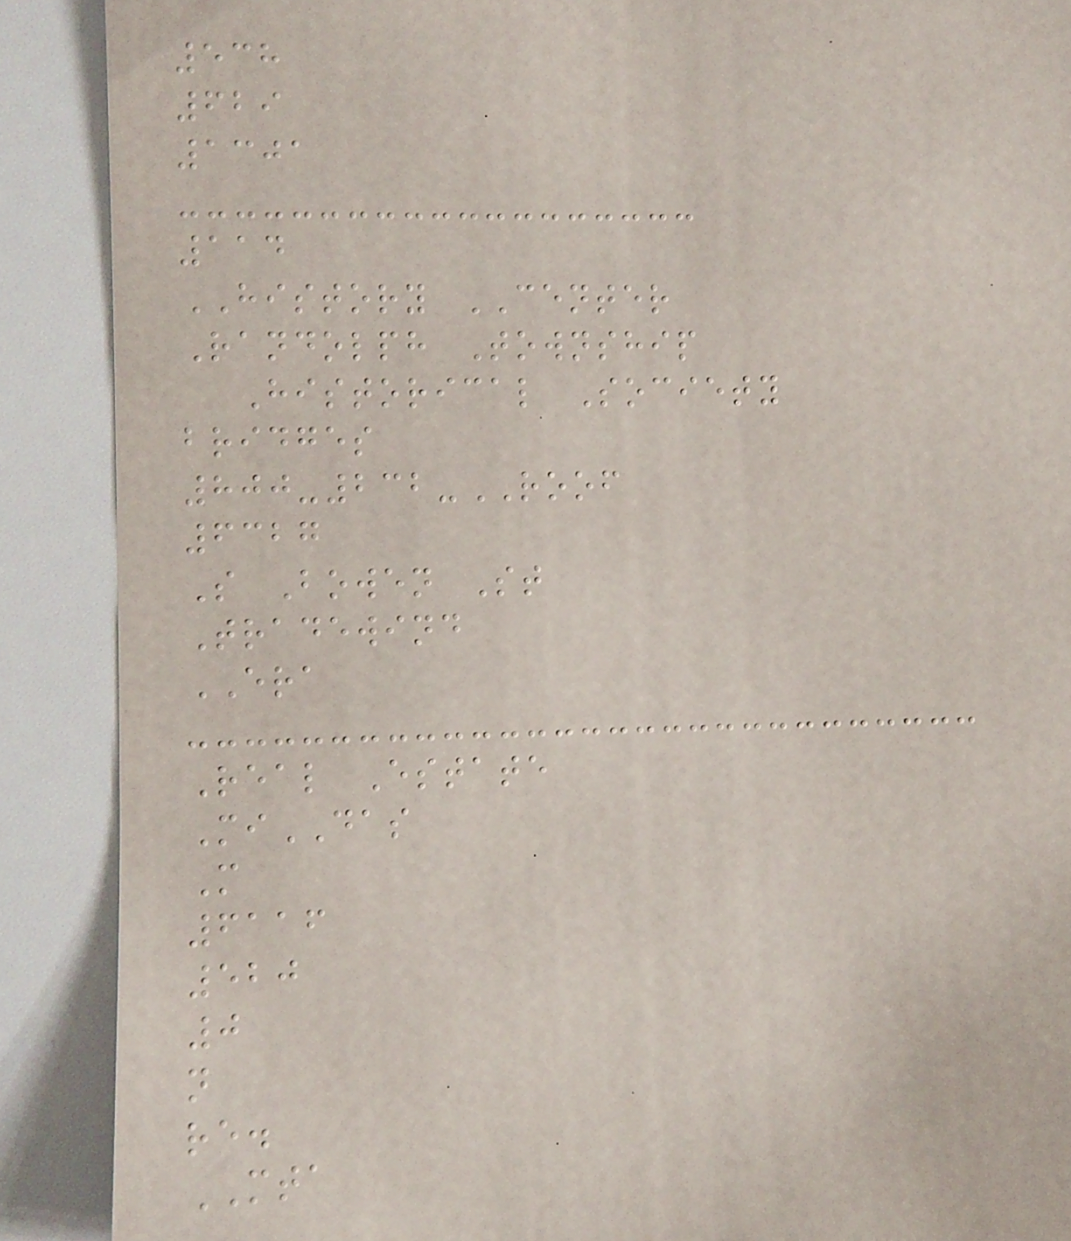538
629
1301
114
HISTORY CENTER
Randolph Township
Historical Society
bridges
800-232-ROOF
6327
S Bowen St
Tradewind
ERA
Real Estate
MiDAS
M
6116
520
0
n
re.
MTA
